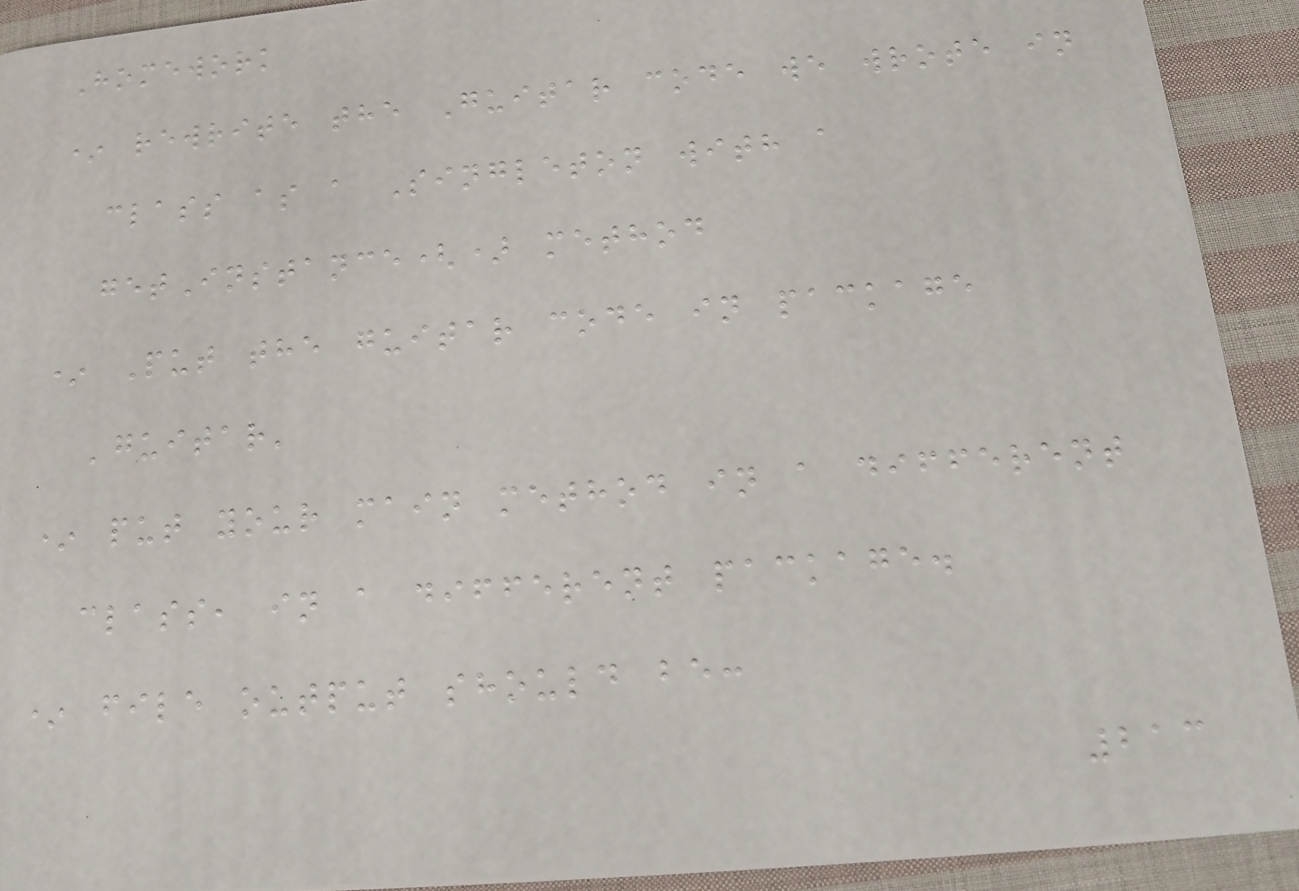Homework
* rewrite the Guitar code we wrote in
class as a Singleton with a
getInstance() method
* Put the guitar code in package
'guitar'
* put your main method in a different
class, in a different package.
* file output should be:
213
